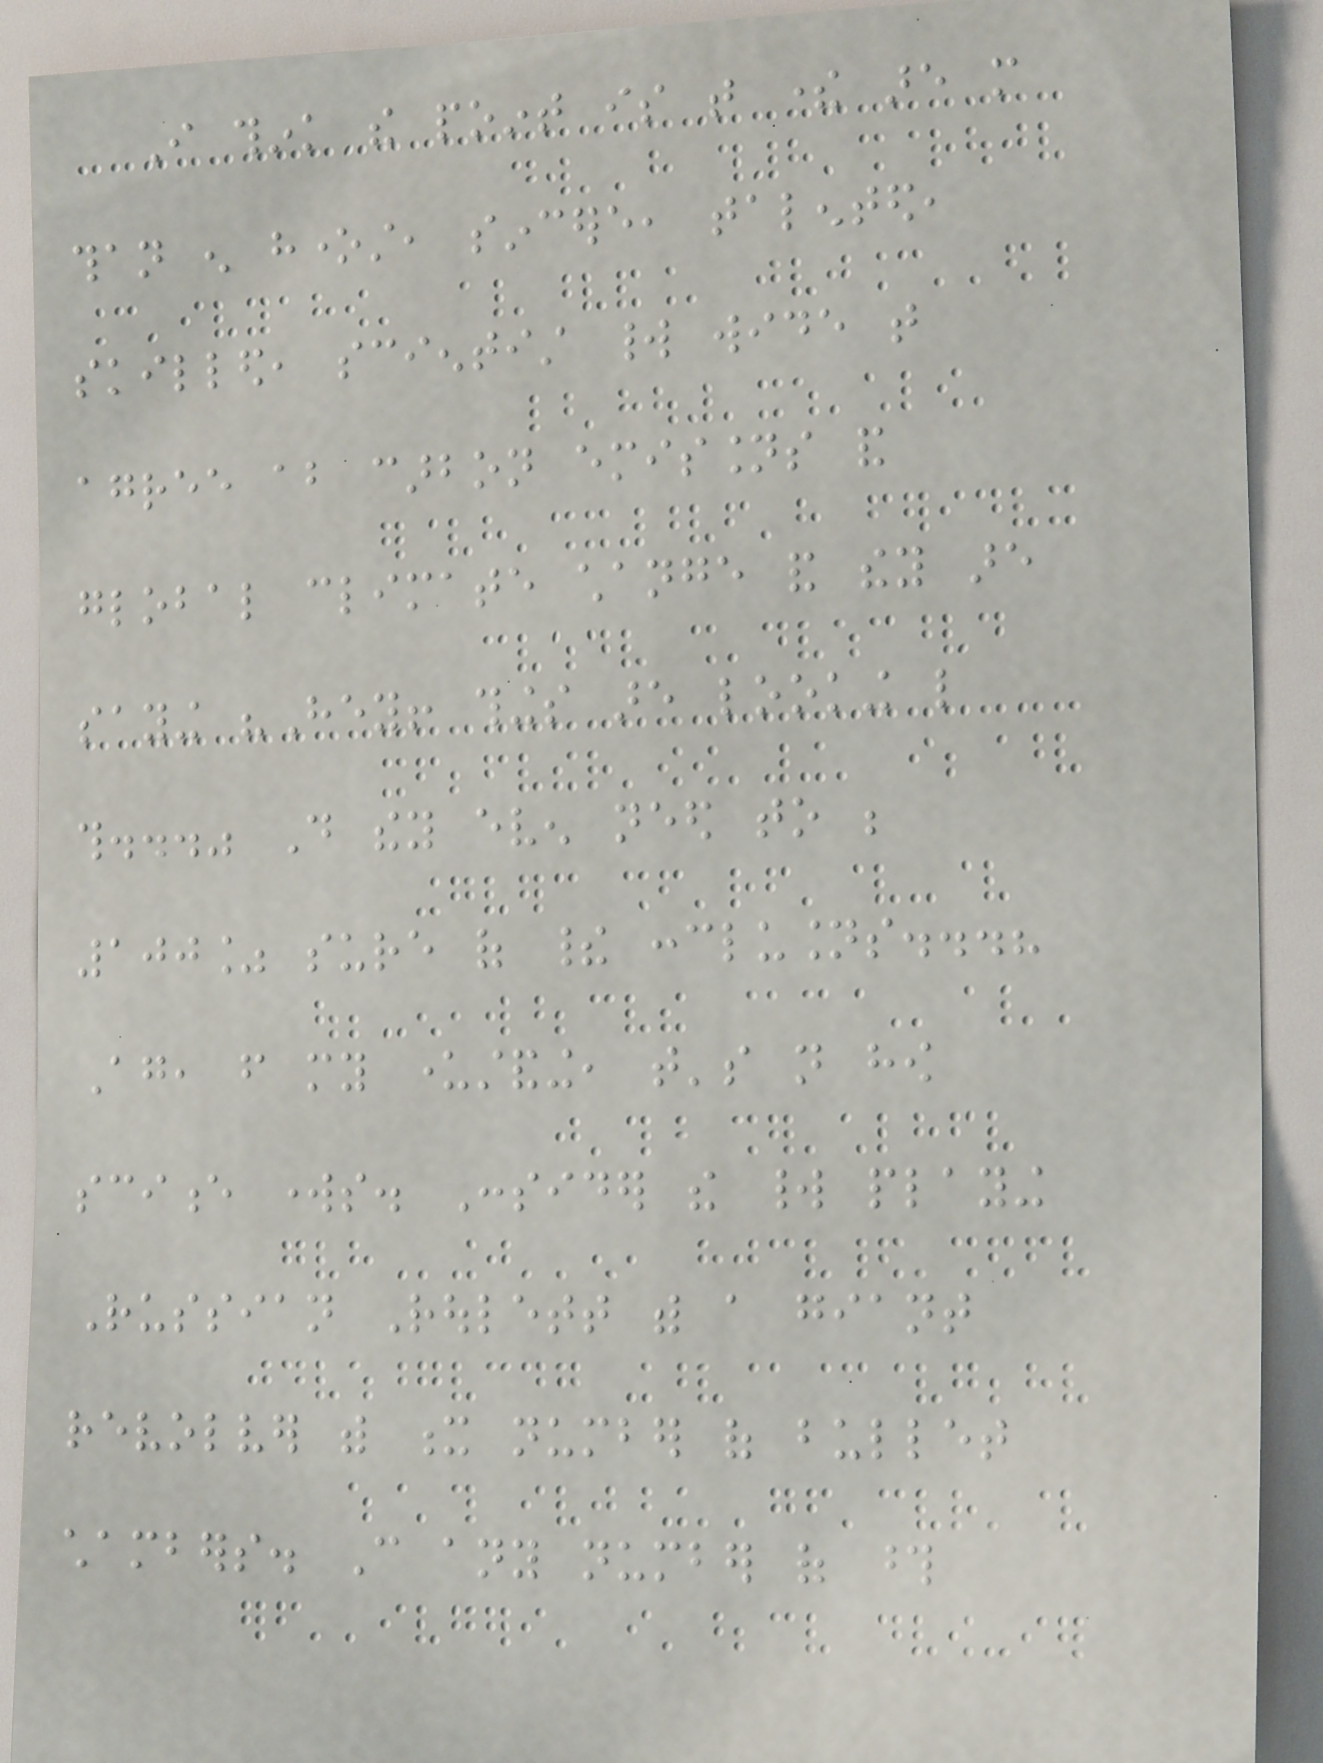I think the point is that there are more
than enough honest, sincere, talented,
skilled, scientist world wide that
agree about carbon emissions and
global climate change and they are
saying "Hey! things are looking like
this..." Do they even need to be
100% sure of their conclusions...?
Again, from my understanding, that's not how
science works. Consider the world playing
Russian Roulett with a giant
revolver with x number of bullet
chambers. Can any number of those
